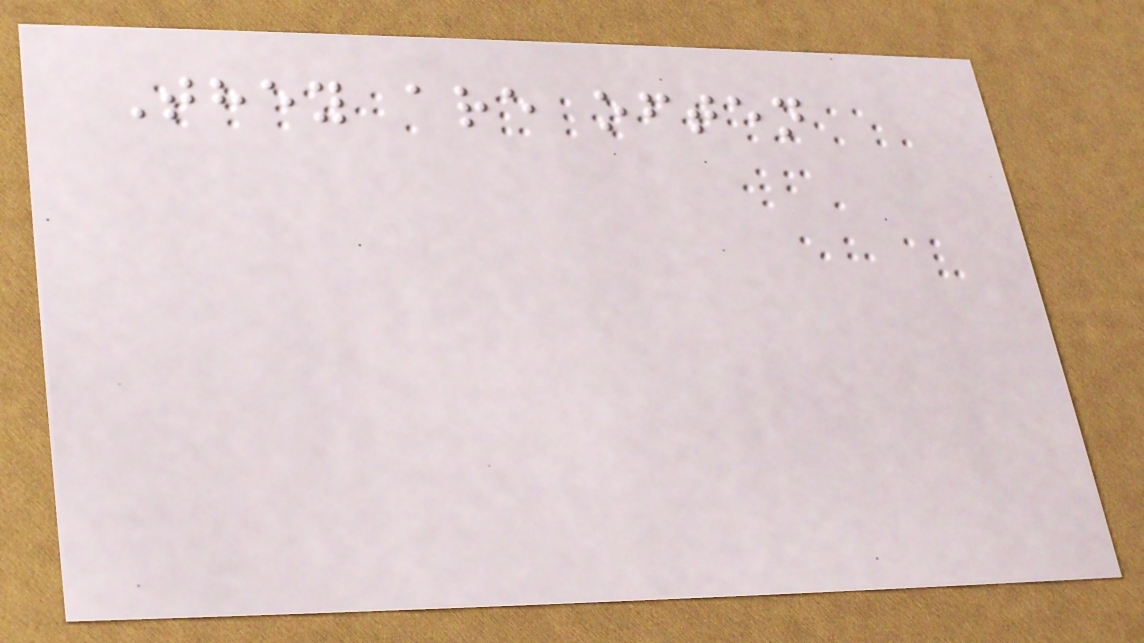They are often
